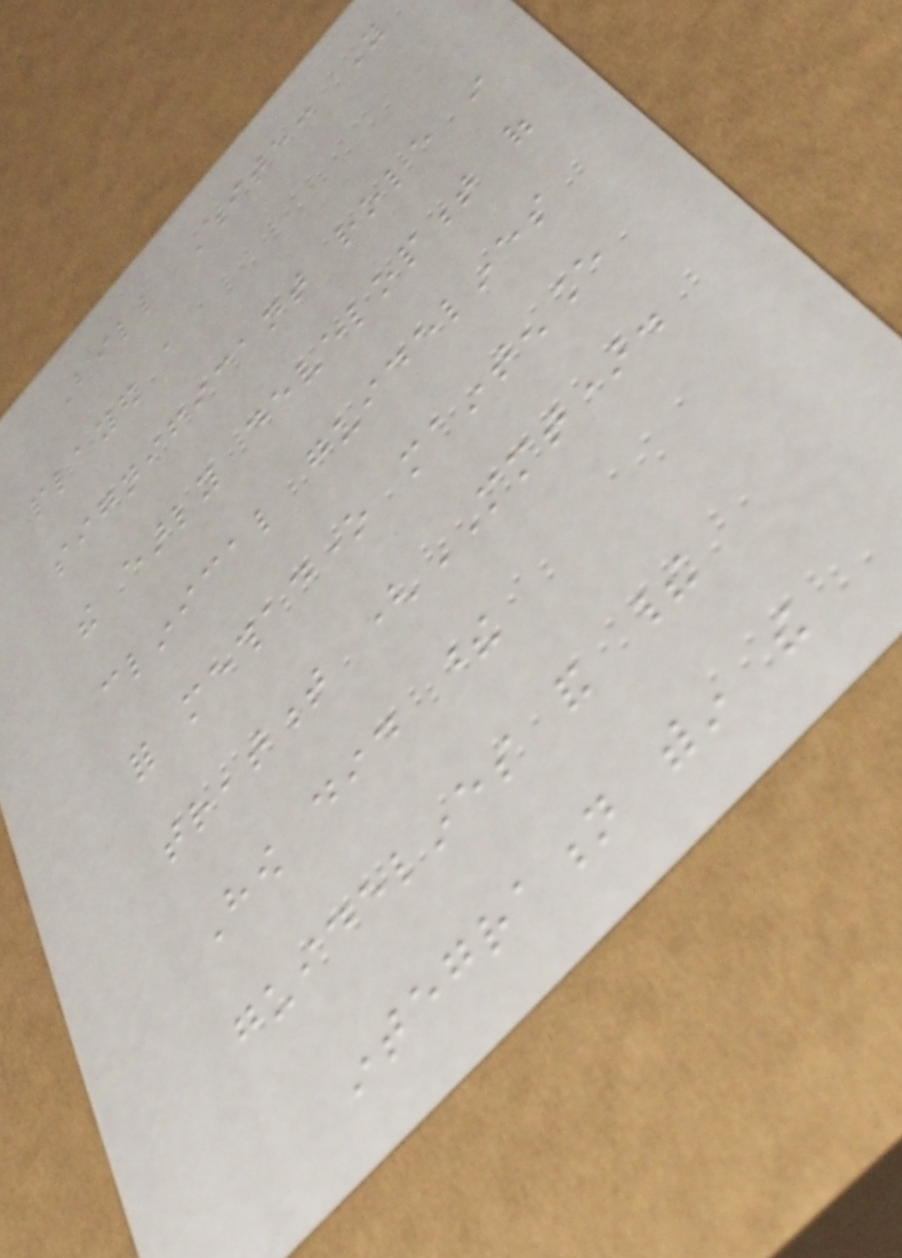Bill White: You
played a
significant role in
the early development of
clinical guidelines
for methadone maintenance
treatment (MMT).
How did these
guidelines and their
integration within the
